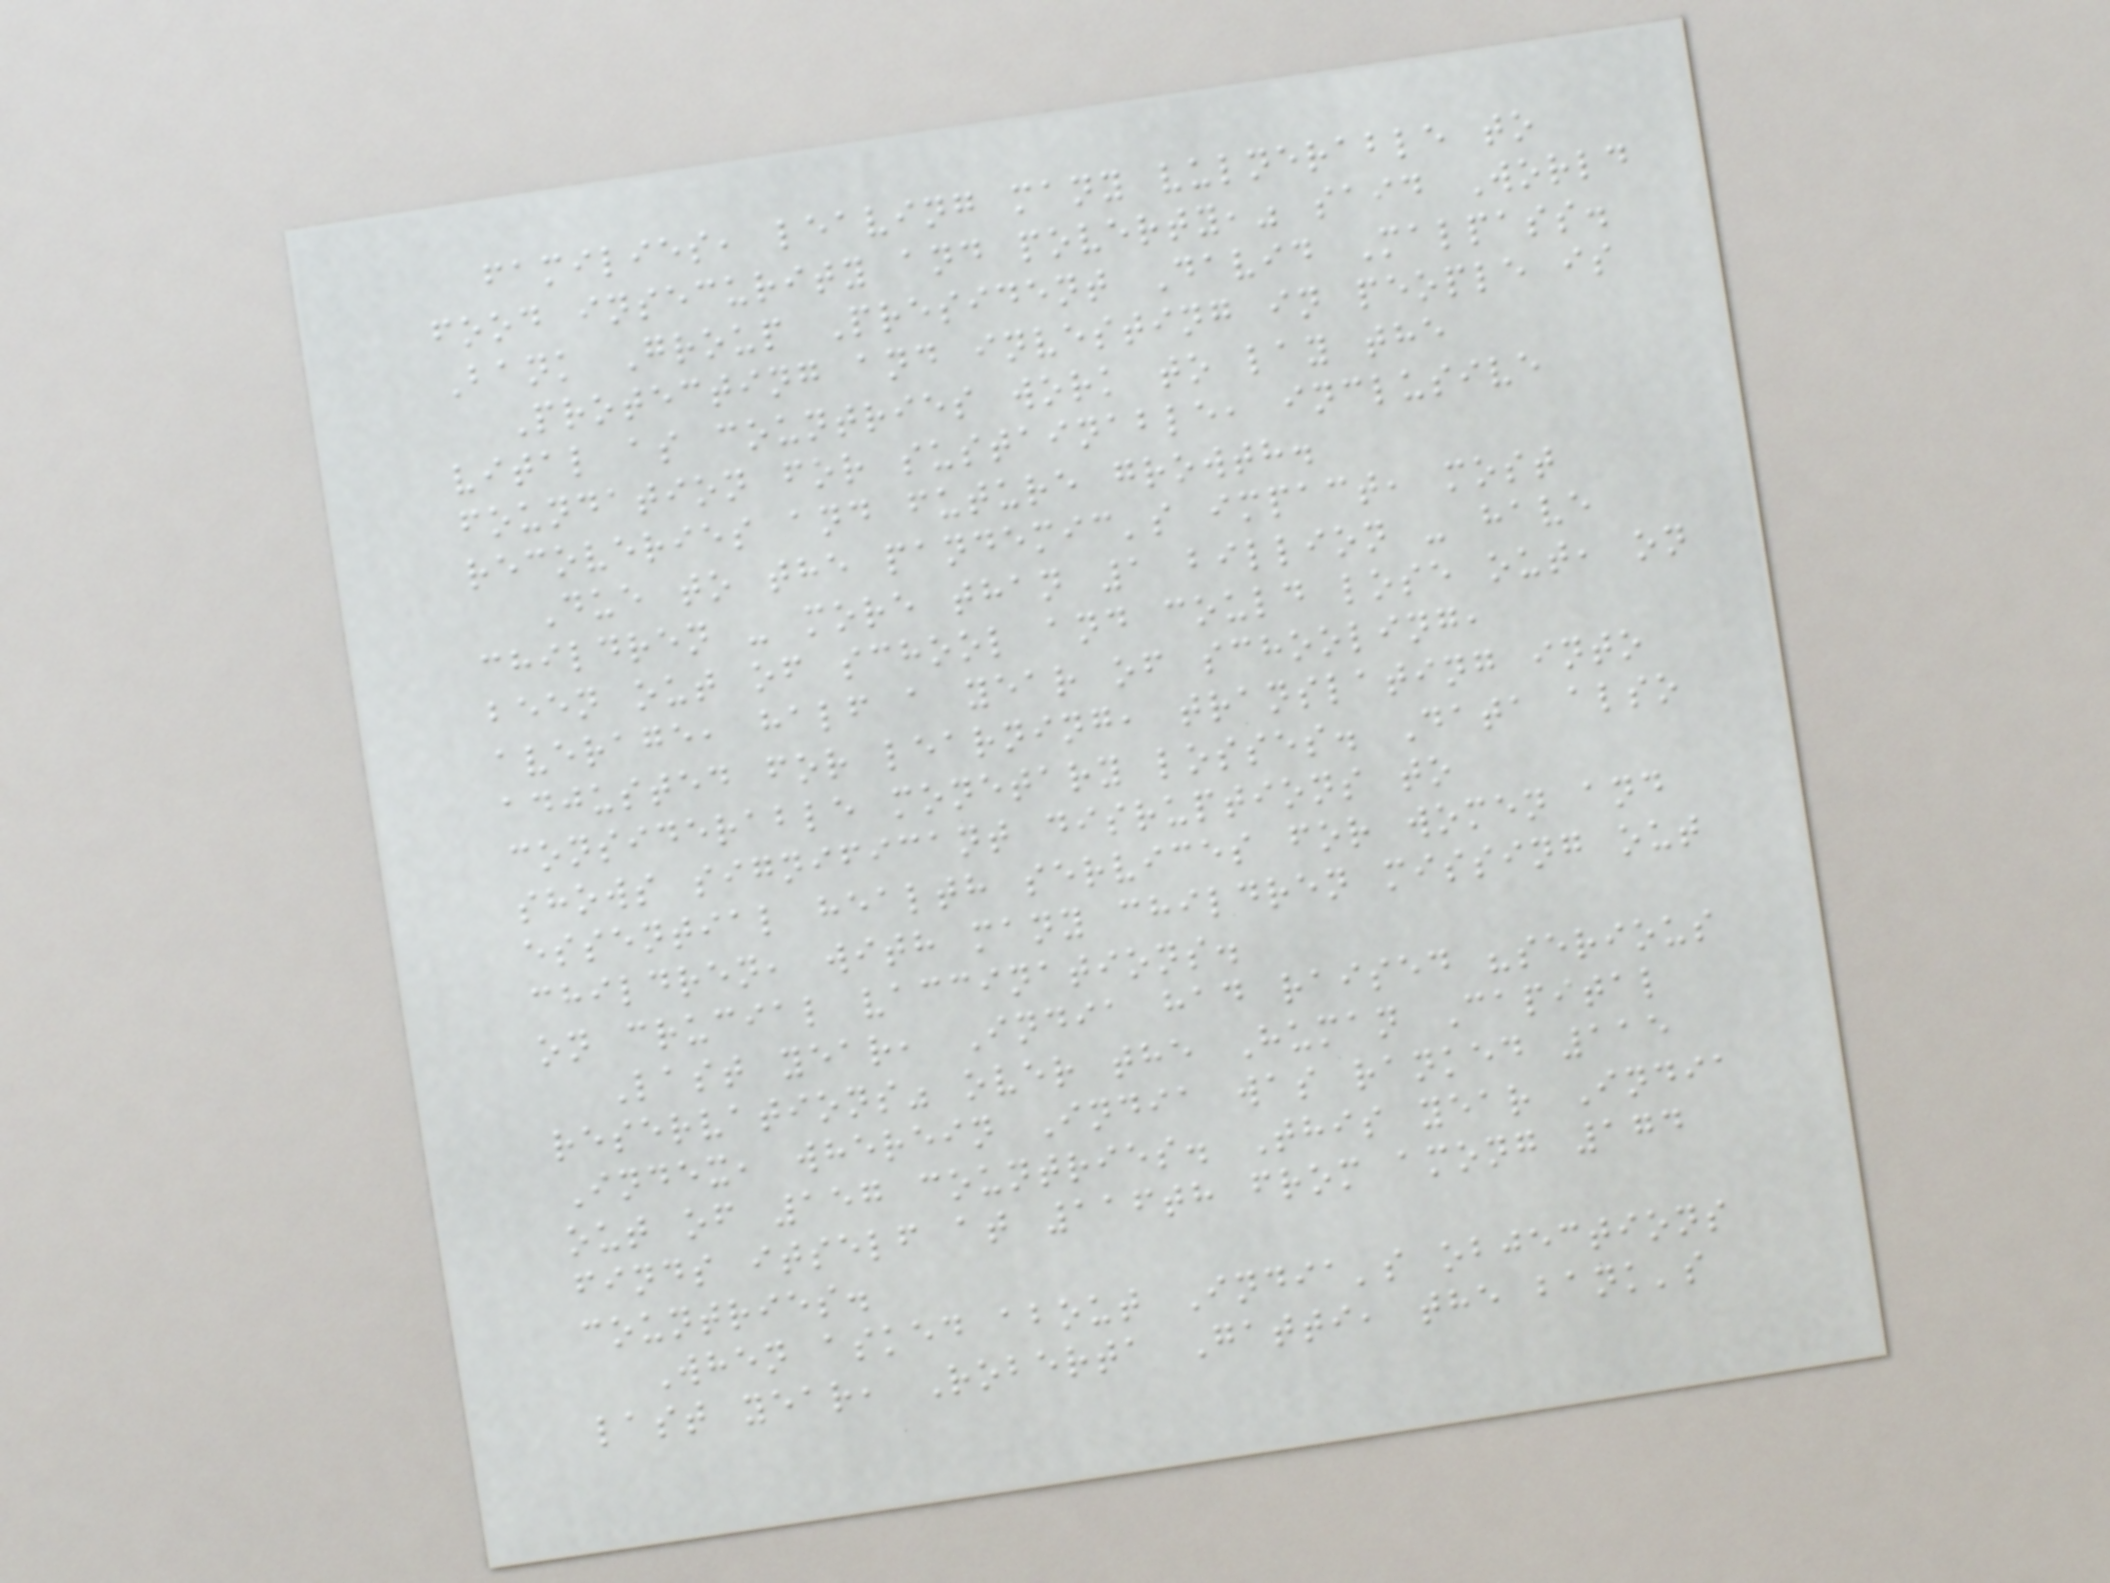families, leaving many vulnerable to
food insecurity and poverty," said World
Bank Group President David Malpass.
Protecting and investing in people is
vital as countries work to lay the
foundation for sustainable, inclusive
recoveries and future growth.
Due to the pandemic's impact, most
children - more than 1 billion - have
been out of school and could lose out, on
average, half a year of schooling,
adjusted for learning, translating into
considerable monetary losses. Data also
shows significant disruptions to
essential health services for women and
children, with many children missing out
on crucial vaccinations.
Last year, India had raised "serious
reservations" over the Human Capital
Index, wherein India was ranked 115
out of 157 countries. This year India
finds itself at 116th from among 174
countries.
When asked about India's objections
last year, Roberta Gatti, the bank's
